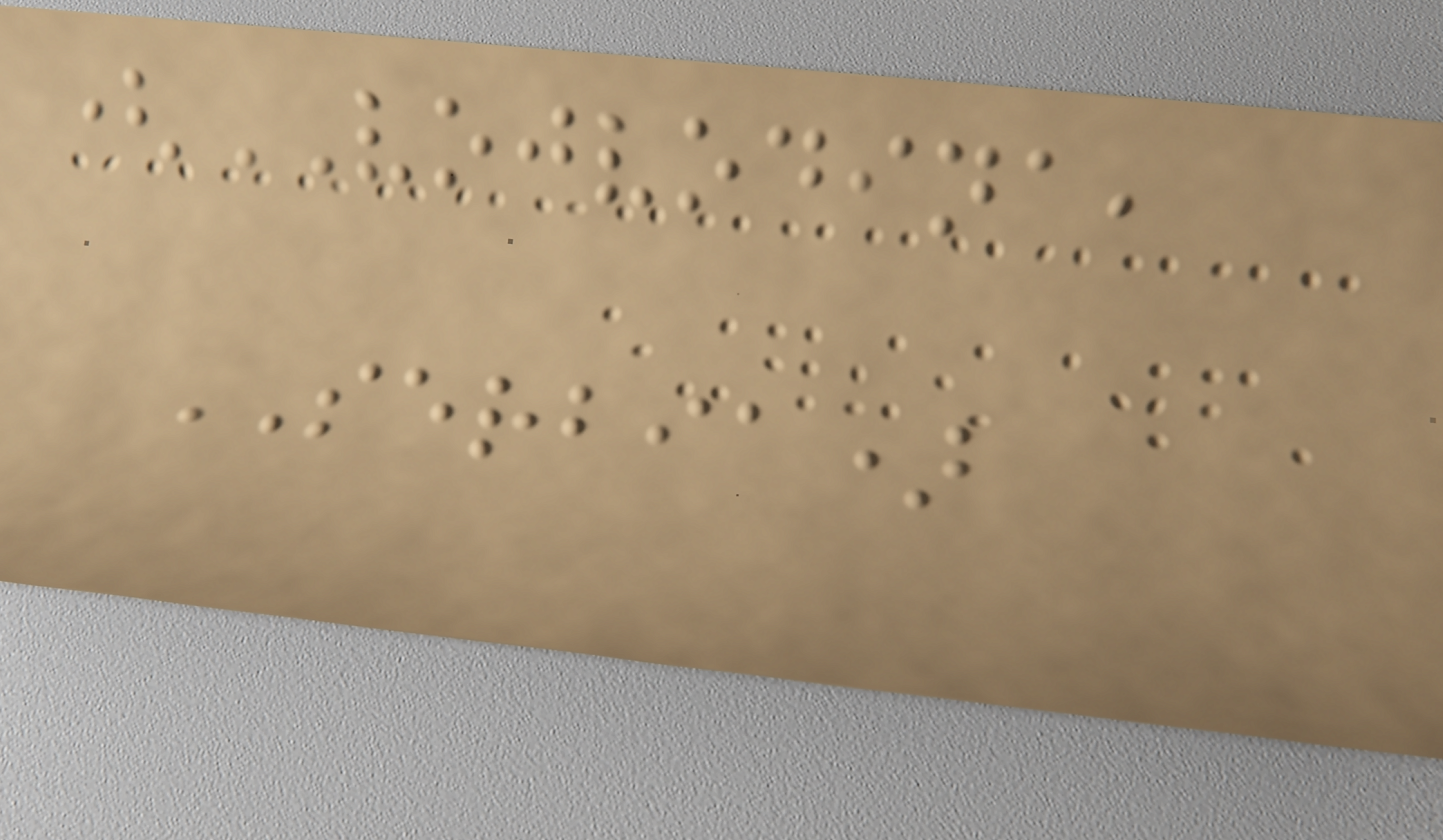(VOJVODINA,
SERBIA)
